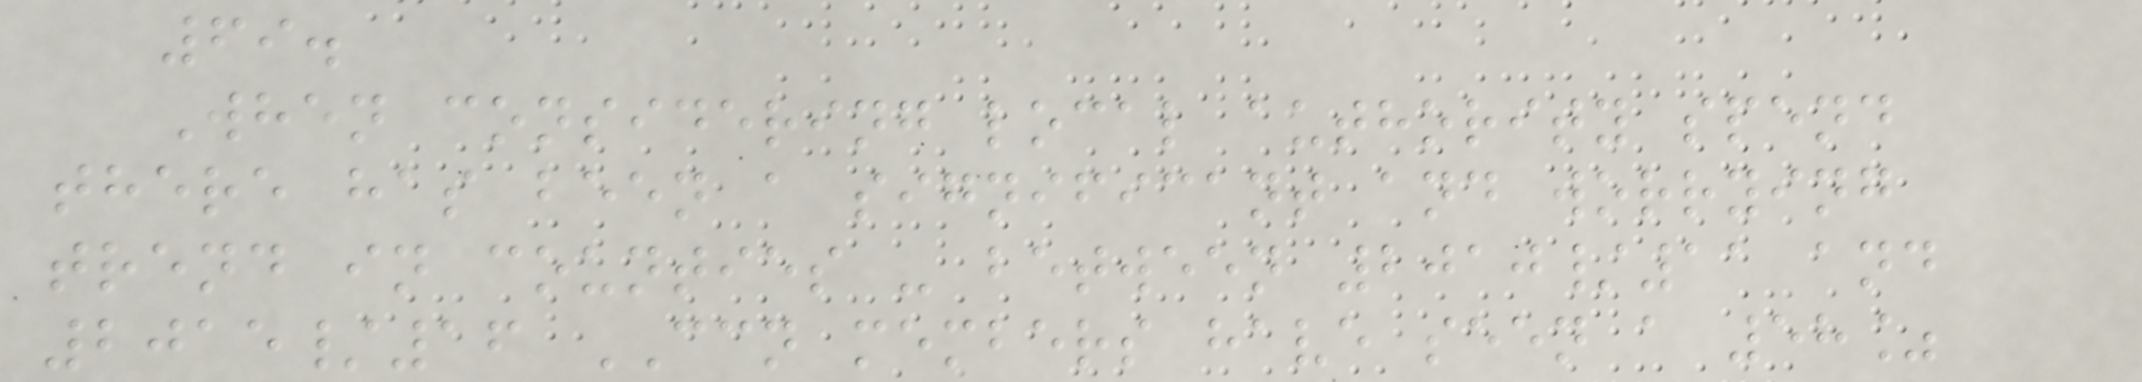69.
When considering local authority spend
there has been a significant and worrying
trend in counties - between 2010/11 and
2015/16 CCN members have seen a 58%
